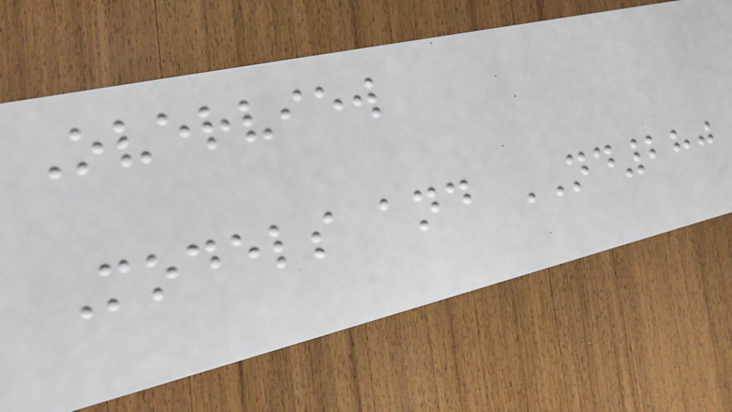Overview
Models and ND280
